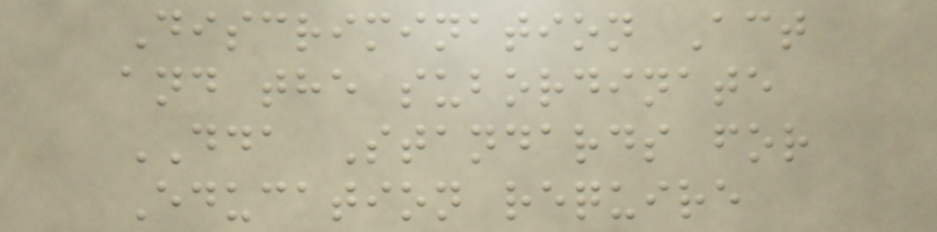Discrimination Act
and the subordinate
DDA Standards for
Education require
